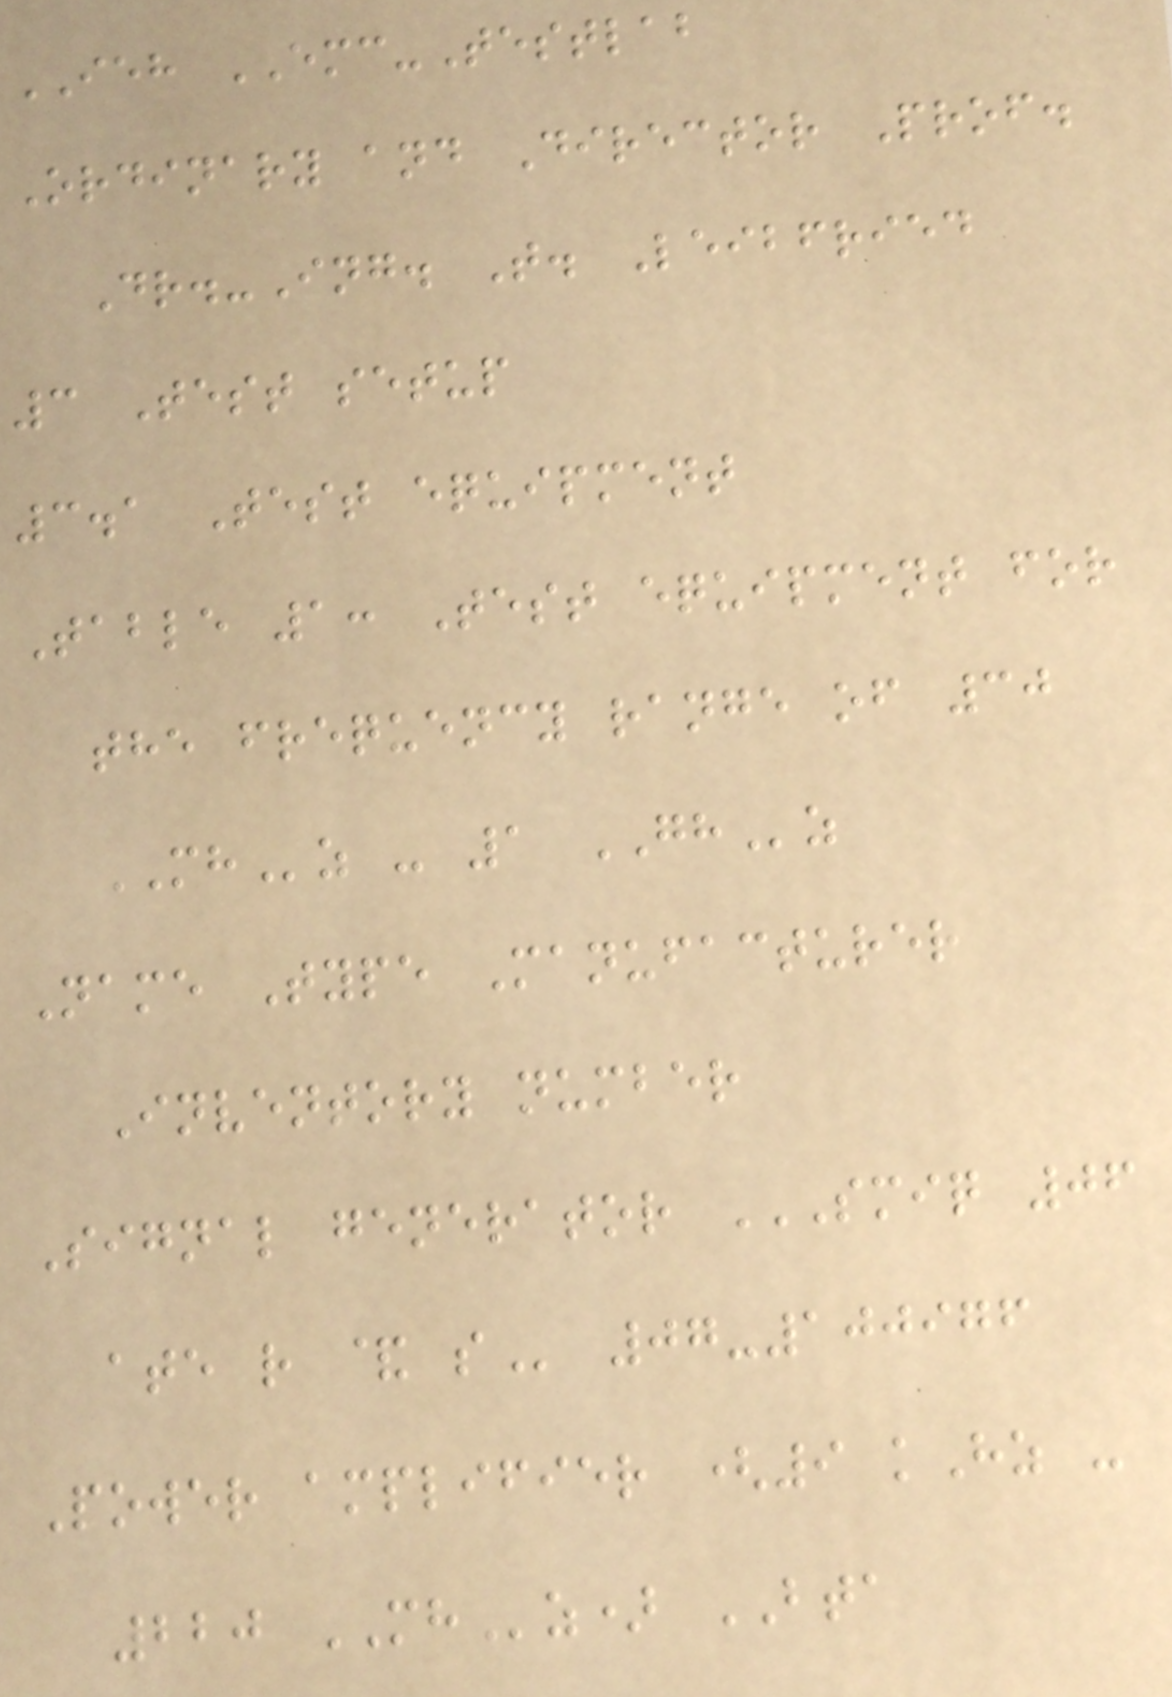IEH EMC-Testlab
Ordinary and Director Prof.
Dr.-Ing. T. Leibfried
3 Test setup
3.1 Test equipment
Table 1: Test equipment for
the frequency range of 30
MHz - 1 GHz
Name Type Manufacturer
Inventory number
Signal generator SMIQ 06
ATE R & S 07-100976
Power amplifier (9 kHz -
220 MHz) BTA
